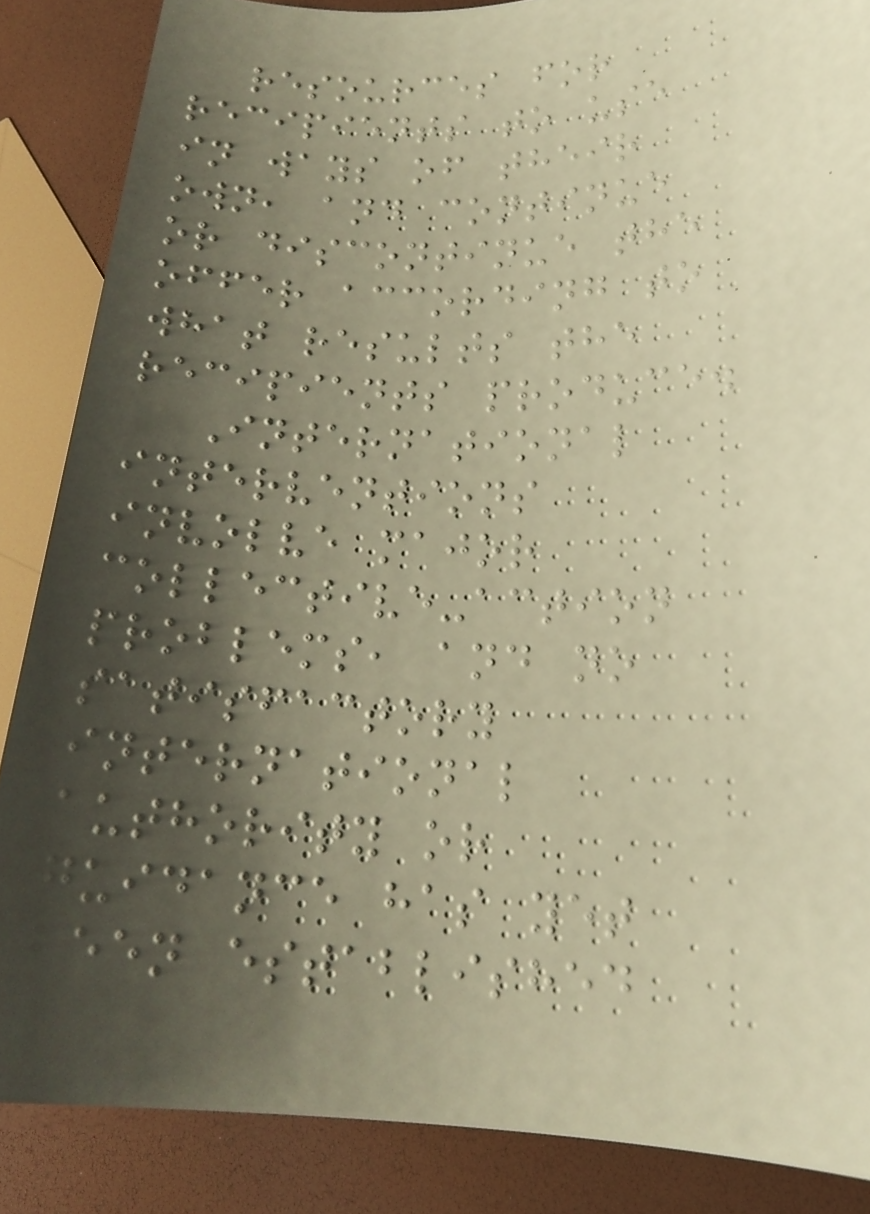resources for
recipients to use
in ways of their
own, and continue
or discontinue the
offer according to
what results the
recipients produce.
International
interventions
involve major
collective-action
problems, and no
satisfactory
international
authority or
guidance has yet
been established
